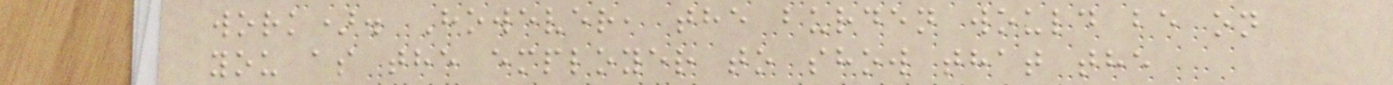work). However, the burden would be on
you as the employer to show that the
